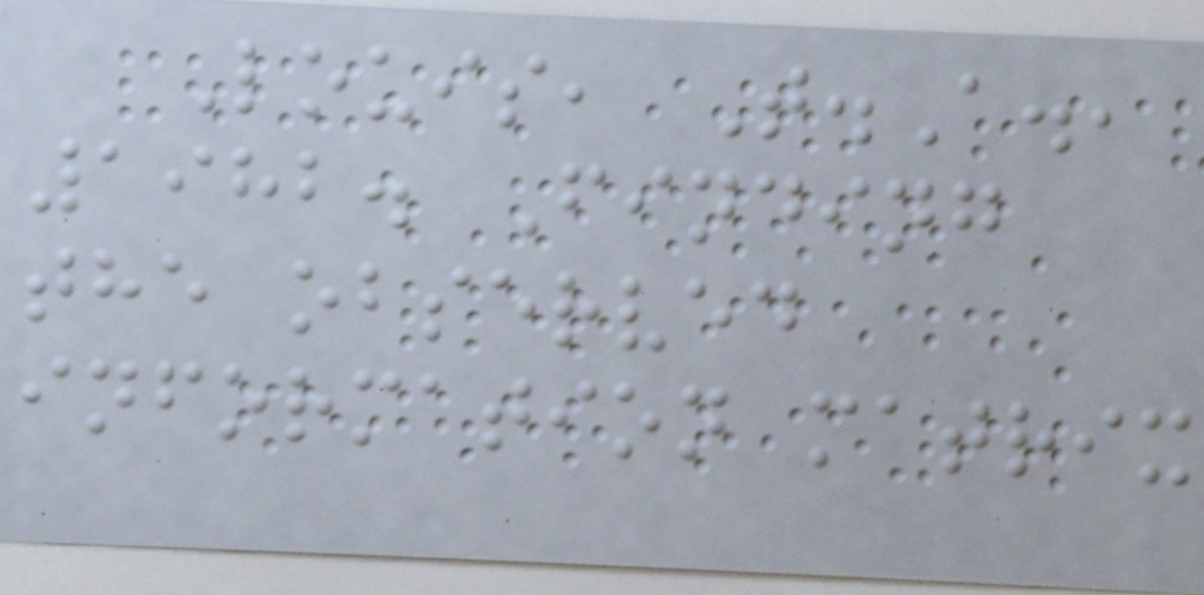Louis, T.A.,
1982. Finding
the observed
information matrix
